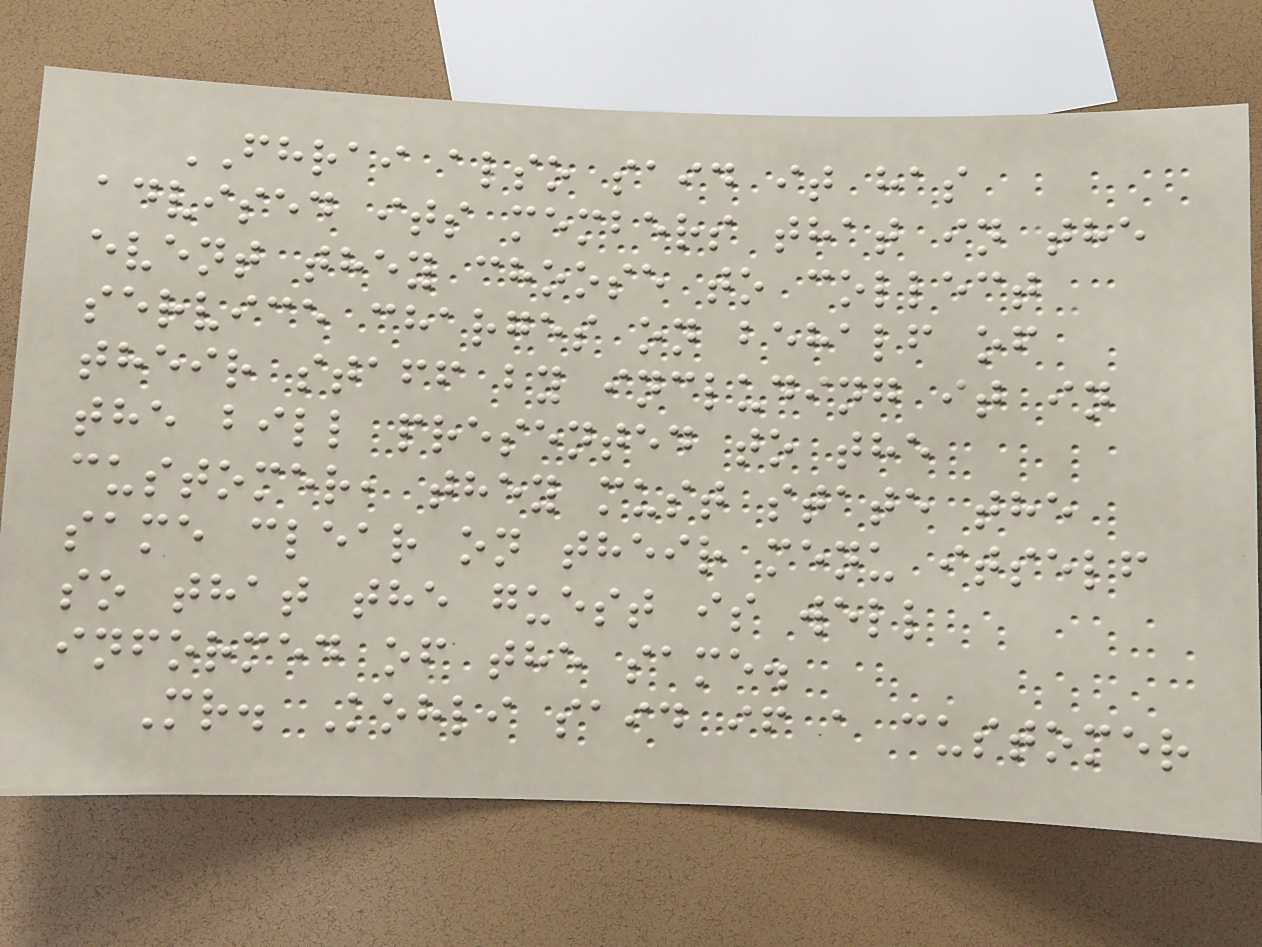FHRAI also said it has
advised its members that in the
event they choose to collect
service charges on behalf of
their staff by including it in
the bill presented to the
customer, they must state the
same clear on their menu itself
so that the guest is well
informed of the same.
Mr. Kohli said if a customer
